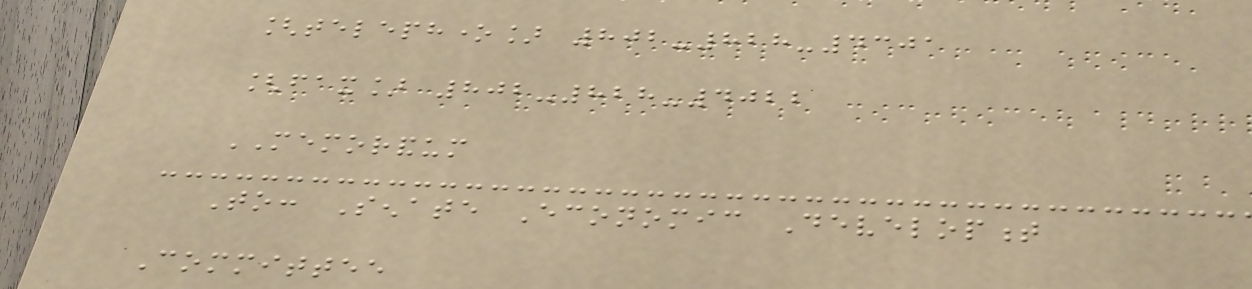[telephone] 802-828-4301
[fax] 802-828-4022
MEMORANDUM
To: Senate Economic Development
Committee
